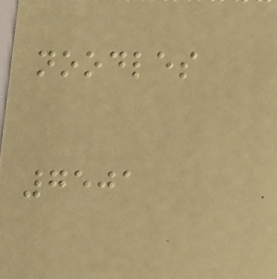noodles
7501
